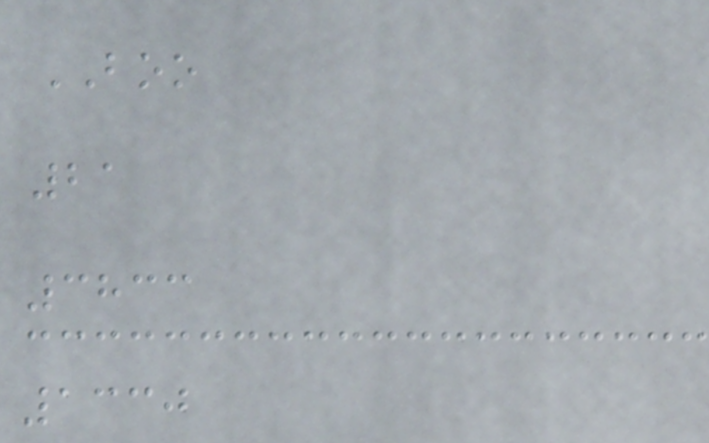BOO
21
3833
1330
